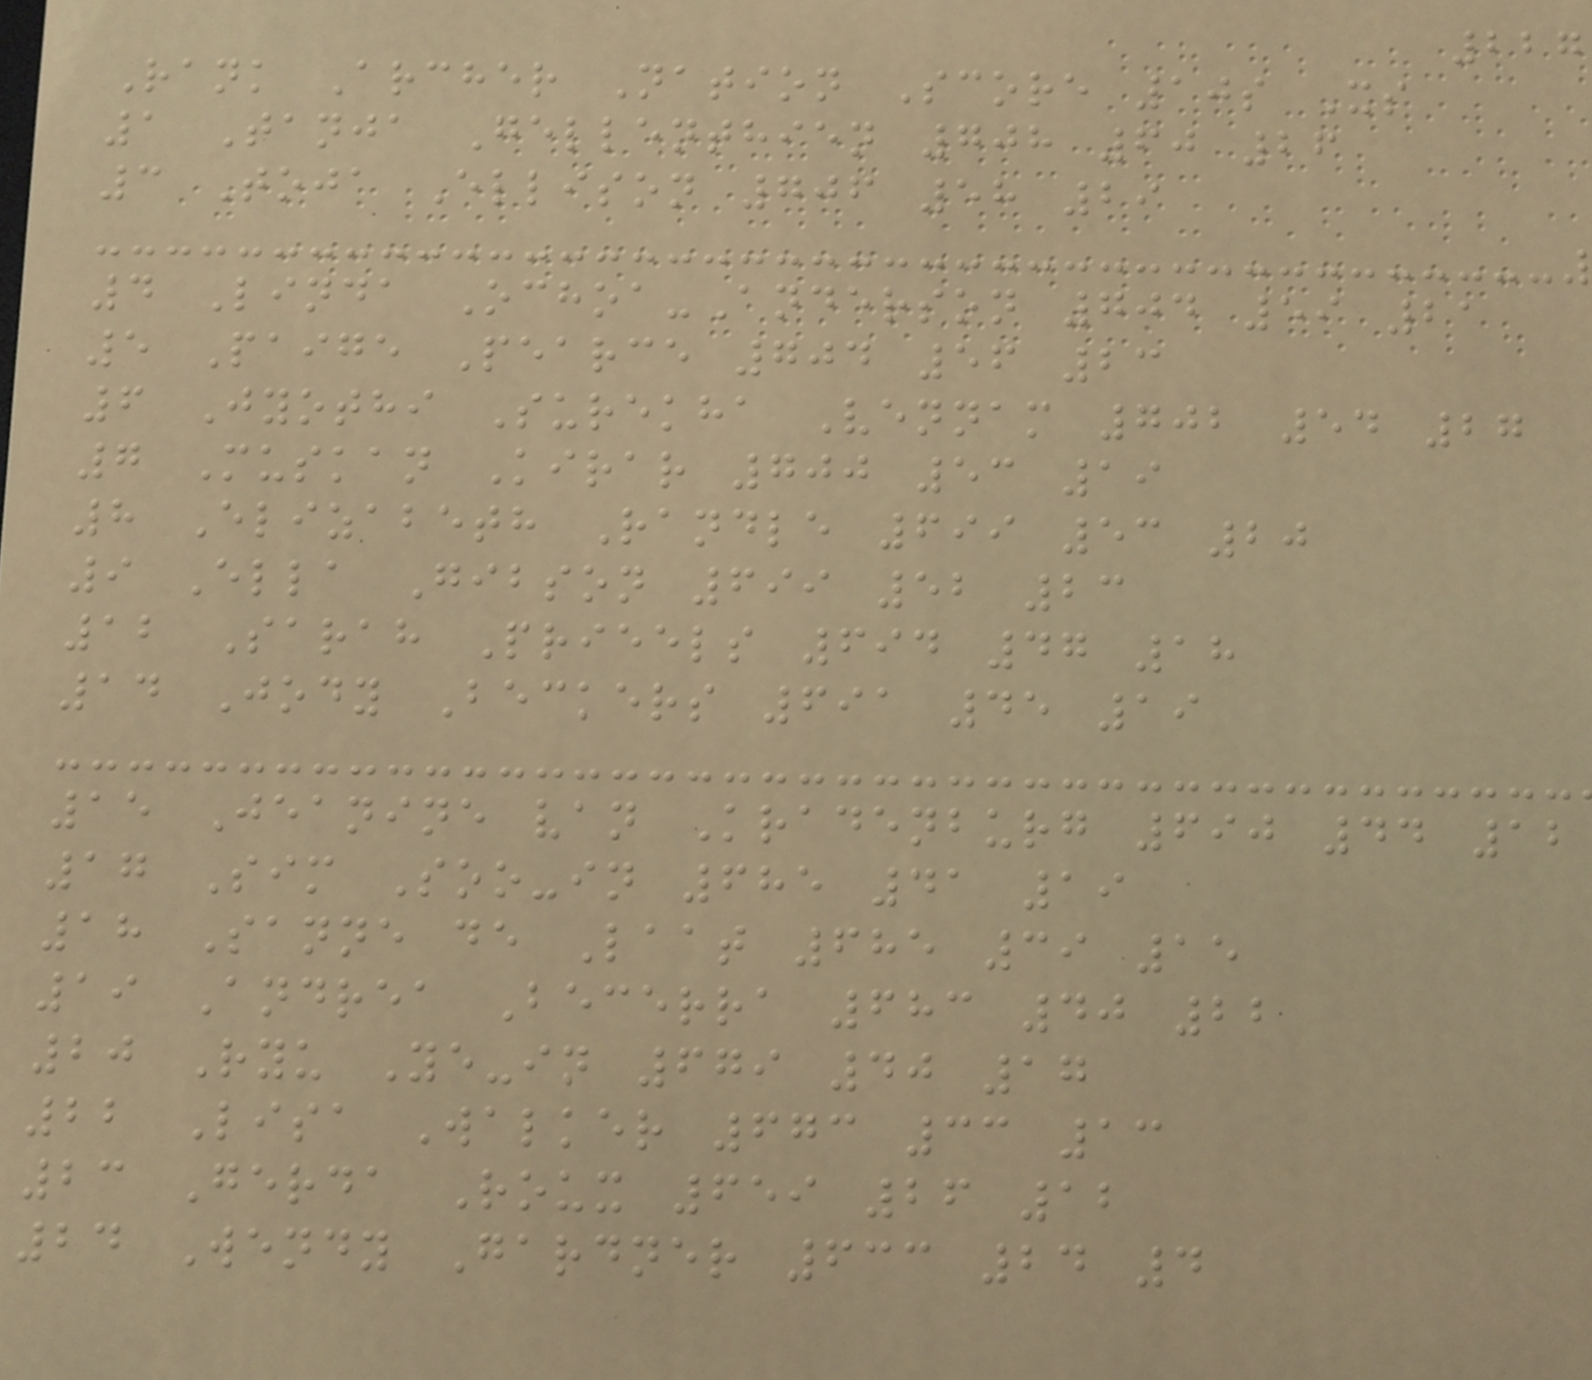227
Rank Archer Nation Score 10s Xs
1 Tanja Gellenthien 708 60 26
3 Toja Ellison 706 58 29
4 Linda Ochoa-Anderson 704 59 21
5 Paige Pearce 704 56 23
6 Jyothi Surekha Vennam 702 54 27
7 Muskan Kirar 700 53 19
8 Elizabeth Randle 699 53 20
9 Ella Gibson 699 52 23
12 Sarah Prieels 694 47 18
14 Jody Beckers 691 45 19
15 Jeanine van Kradenburg 690 44 12
17 Sim Soo-in 685 41 19
18 Sanne de Laat 685 39 15
19 Andrea Becerra 683 40 22
20 Ryu Ye-in 679 40 17
22 Lisa Walker 673 33 13
23 Gerda Roux 659 26 12
24 Wendy Gardner 633 24 4
